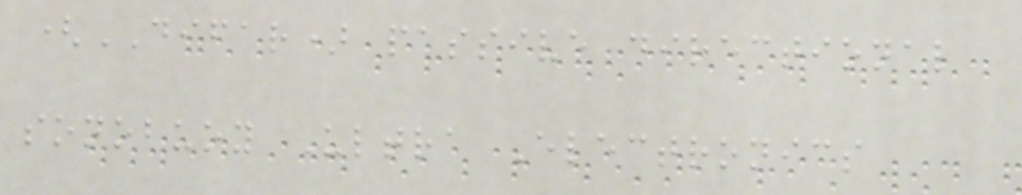(DIFAR) passive directional
sonobuoy Ultra Electronics
